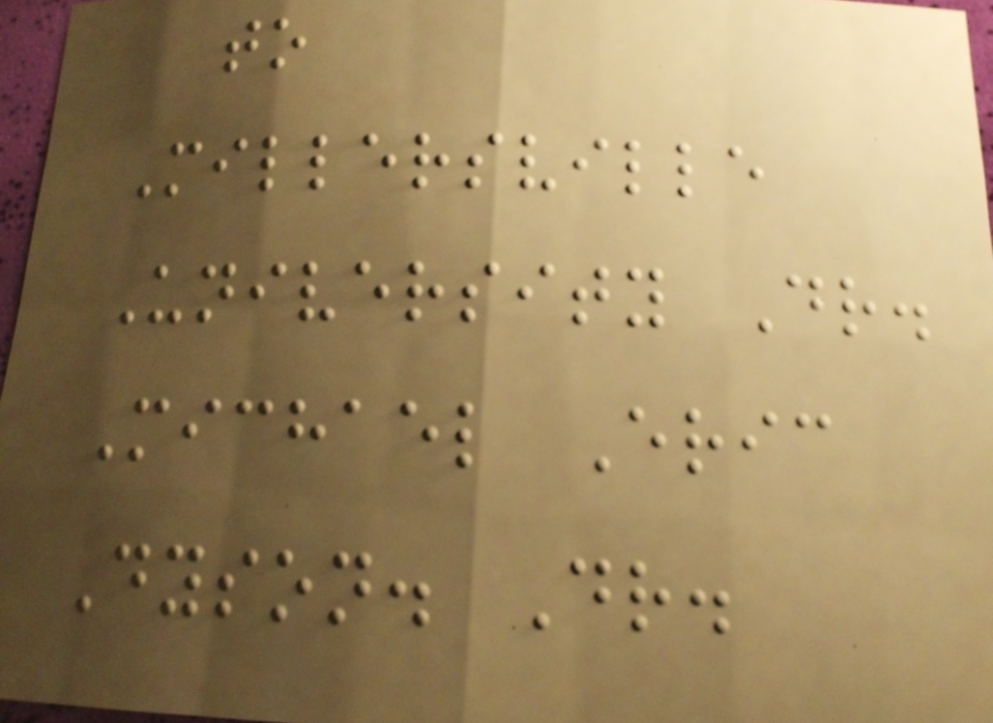to
Millersville
University Dr.
Michael Eric
Dyson. Dr.
